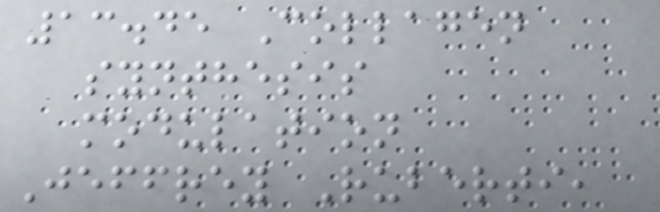13.45 Collagen
synthesis
modulation
Jeffrey Ruberti,
